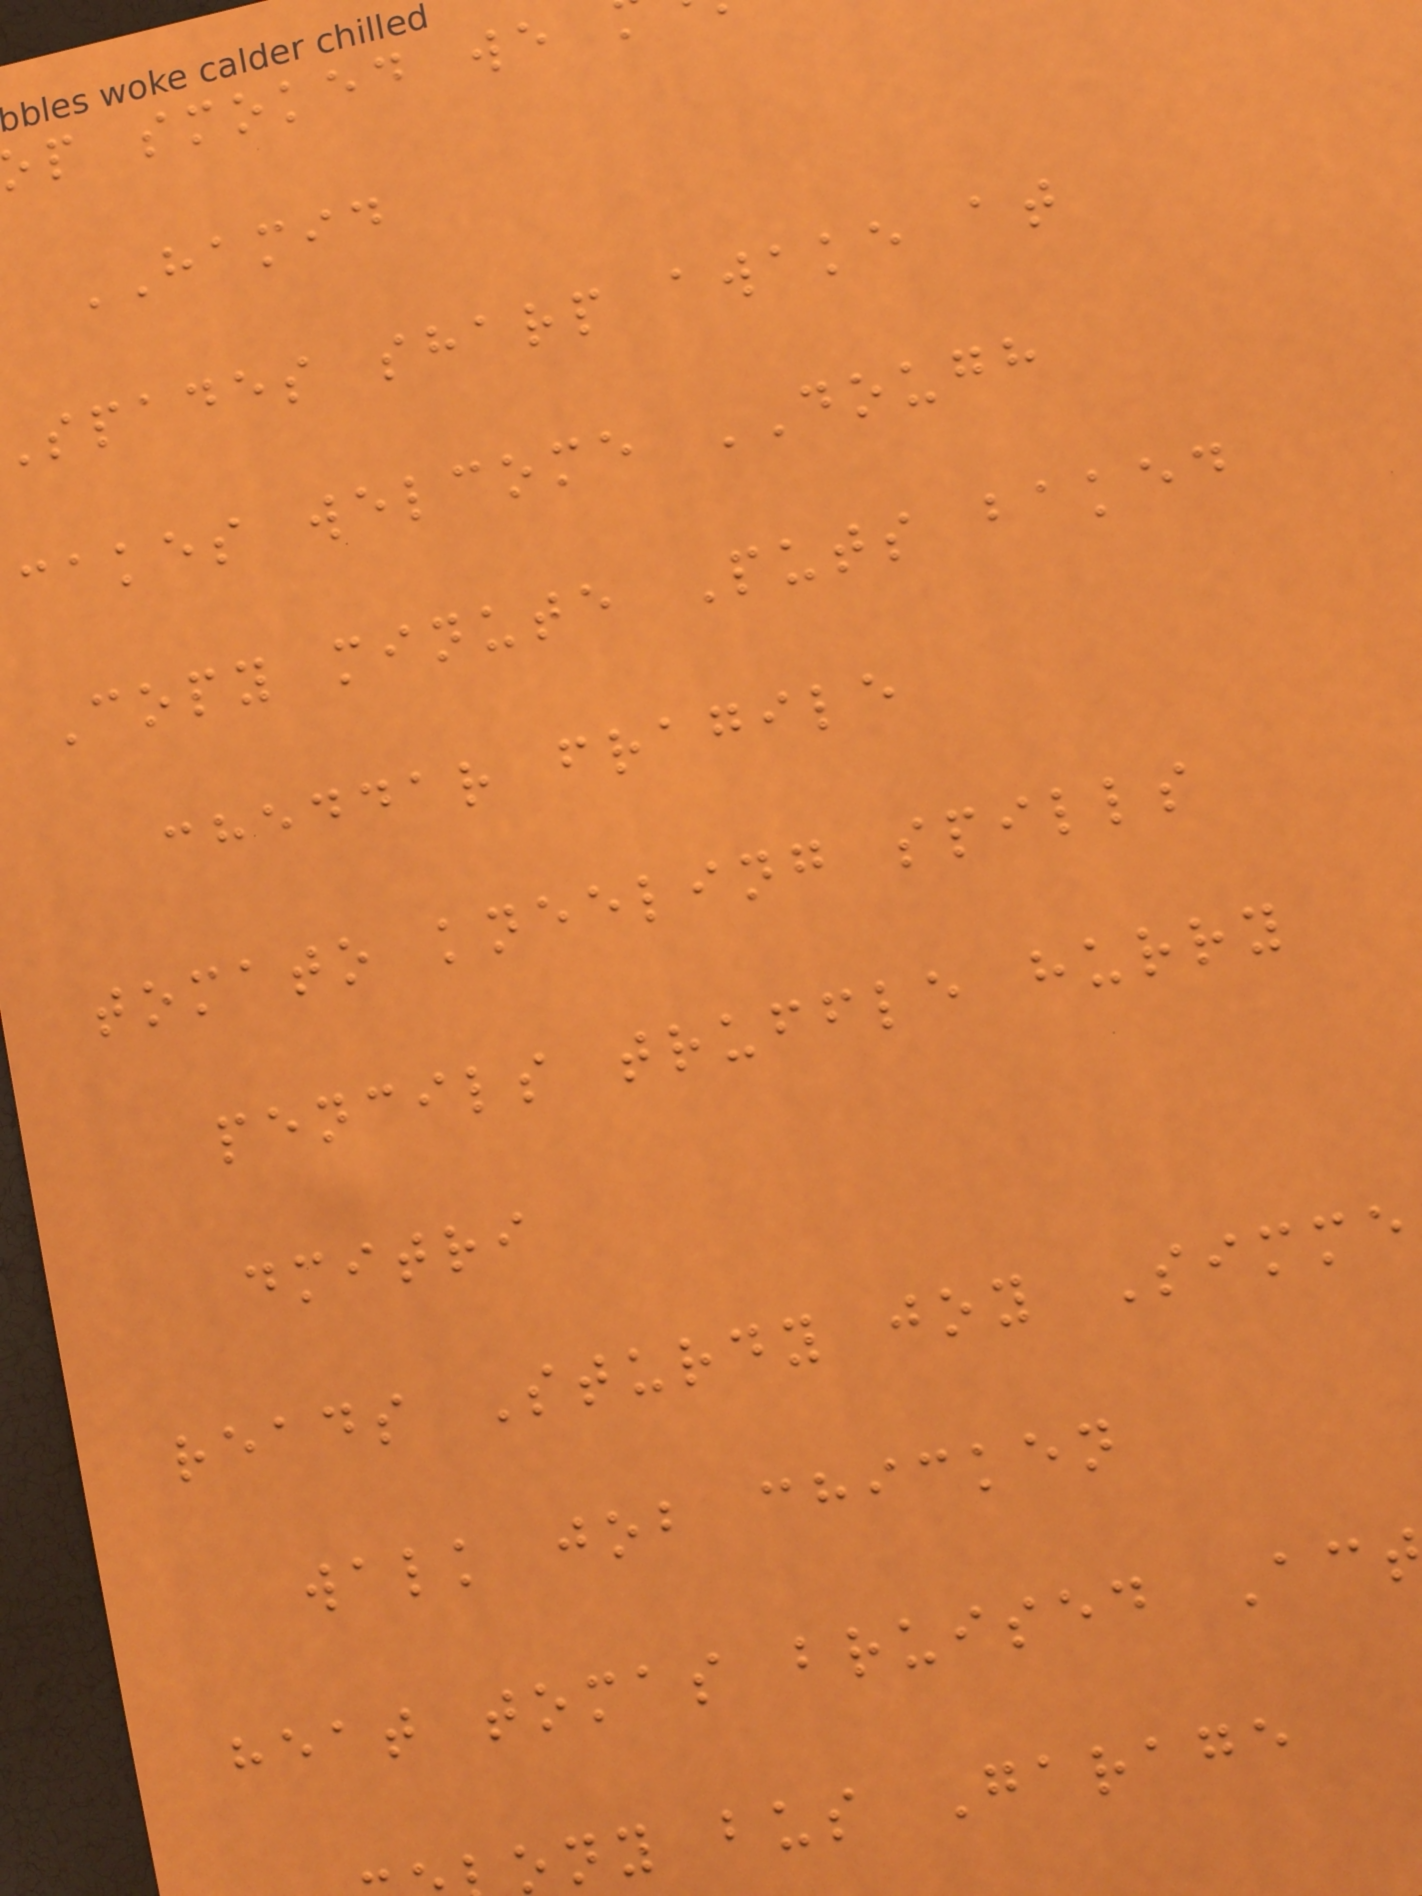p smoked we
HAMID
spades sharp awake at
cakes welcome DOUGH
Copy minute Puts baked
cheddar fragile
tomato kneeling spills
pencils truffle hurry
dmitri
reads Sturdy joy Simme
walk job chicken
heat tomas bruised Ac
ony bus Garage
